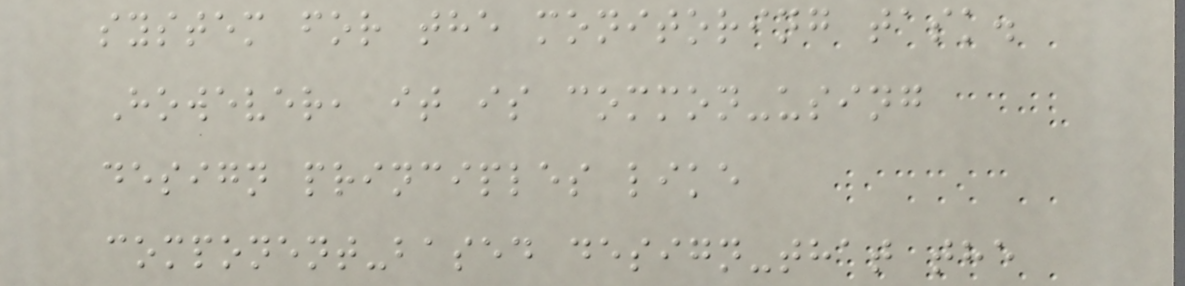system for the monitoring task.
However, it is common-using
design principles like
component-based design-that the
